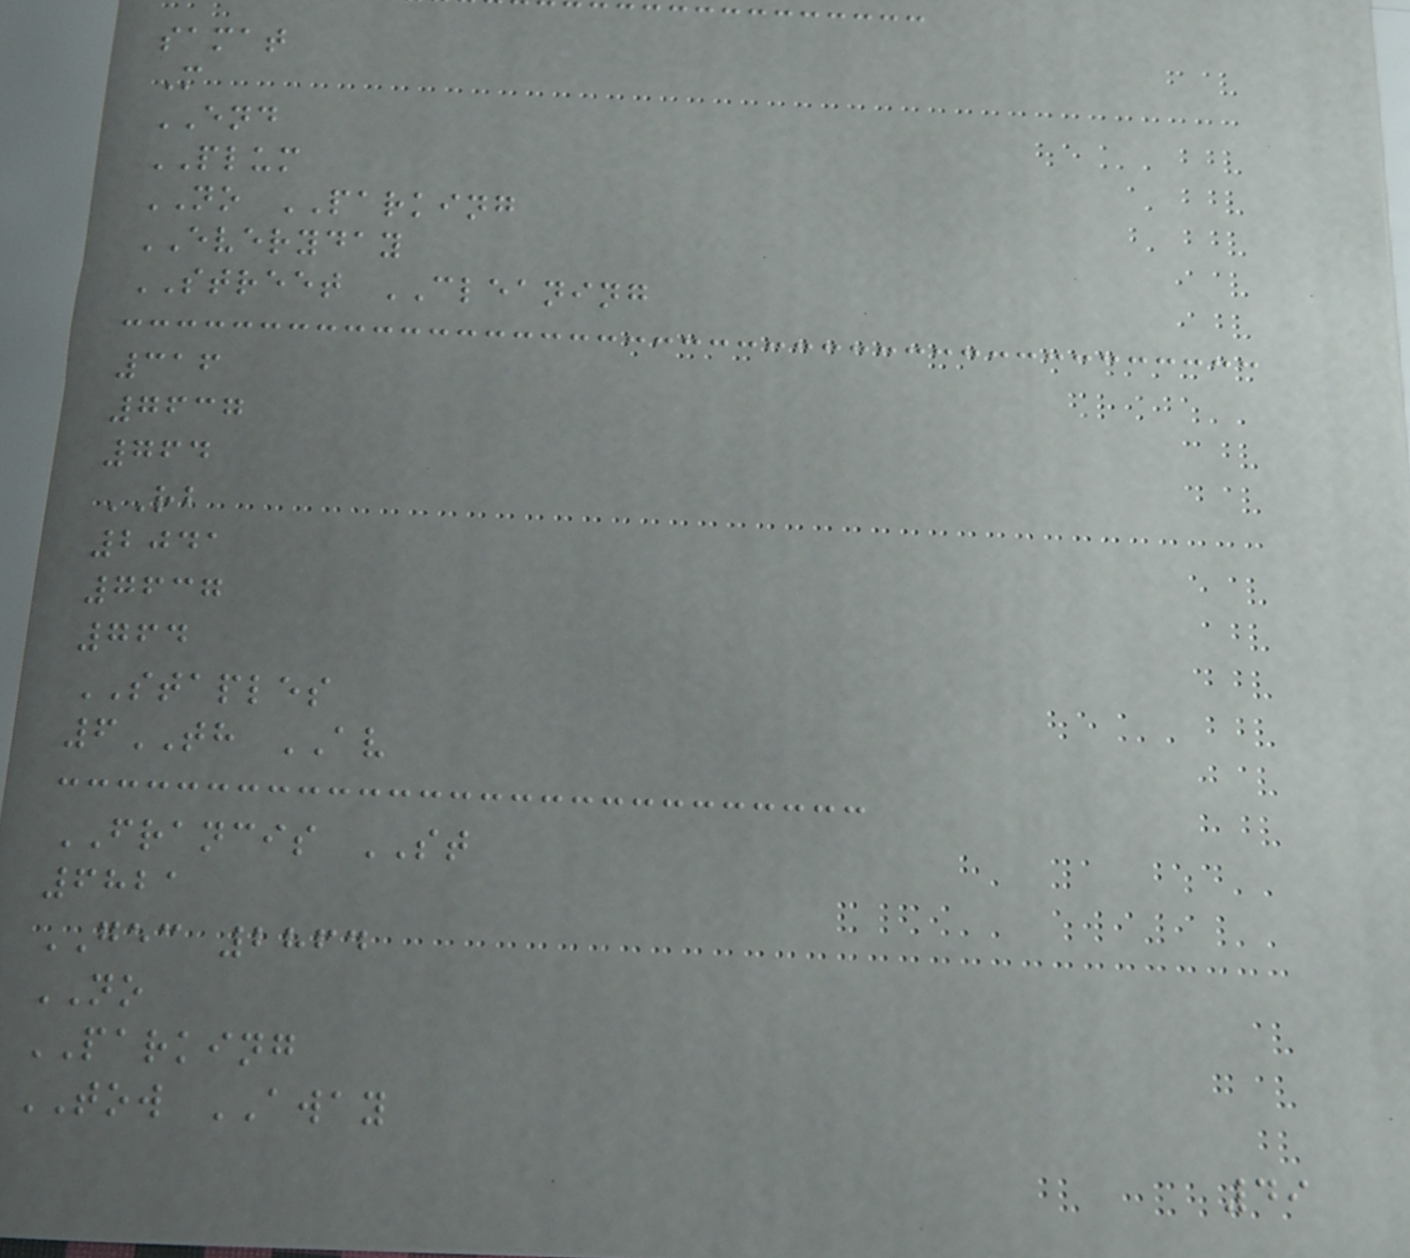samat
M
END
PLUM
NO PARKING
EVERYDAY
STREET CLEANING
316
7637
764
RB
2041
7637
764
STAPLES
6TH AV
FRANCIS ST
6821
GEC 2864
NO
PARKING
TOW AWAY
49
